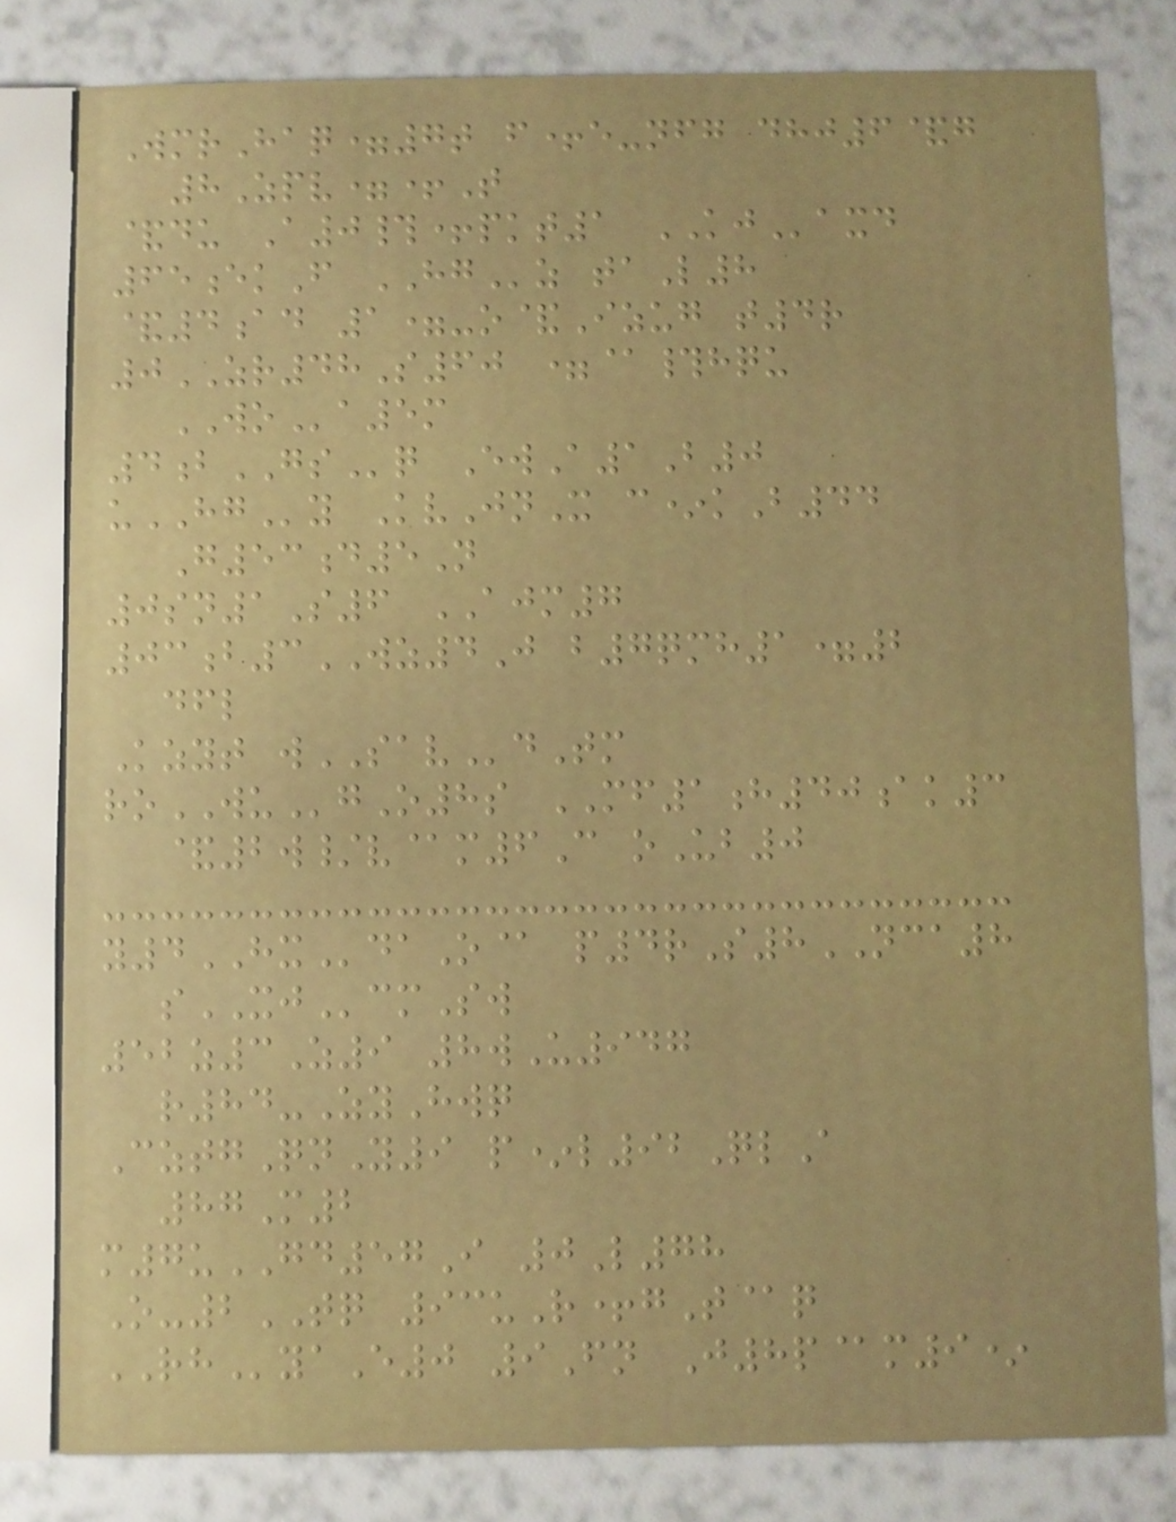WmrHaq=7t f+e-nfg dhj6&g
8Zpv=+T
&du A0#+pkt1 KJaxd
65ekF HGz taL8
&4ad 1=-o&Izug t4r
0ZR48S60 =@#hqu
WOa5m
4bGSq EwA1B0
uHGy KvJnX c*kB44
G53d5N
0sn1S6 AJM7
03b3WZ4J b7qmh1=2
dfl
Kzyt wSAVdTm
roWUgO8s MF1h40ak3
&2w/v@m6C oUb0
y4HXdaO@ p4rS8NCA8
sXJcmSw
52z3Z9 8wU947
r84-ZyHwq
CztgQnY9 p*l92QlA
87M2
m7uGD57I 0L78
O-2TQ 93uR+gT@q
RHyaE0 9Fn J8p@m9*
